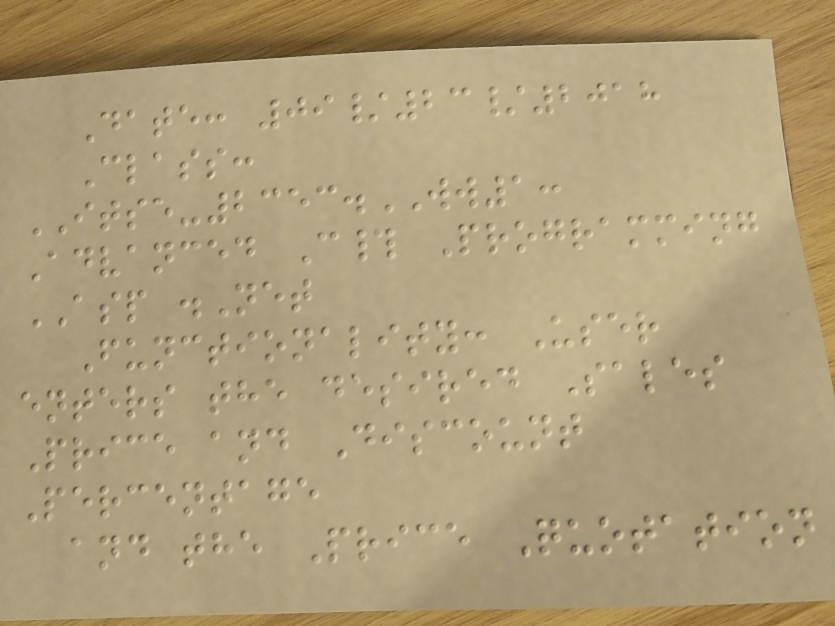Date: 09/23/2018
Class:
ITSE-2353.WW1:
Advanced C# Programming
ASP .Net
Functionality: User
enters the desired Sales
Price and Discount
Percentage
and the Price Quotation
